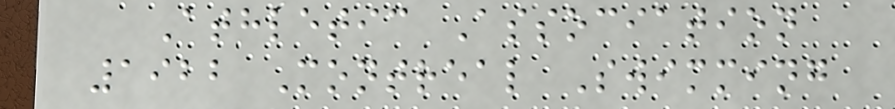Athletic Association
1922 Montreal Swimming
